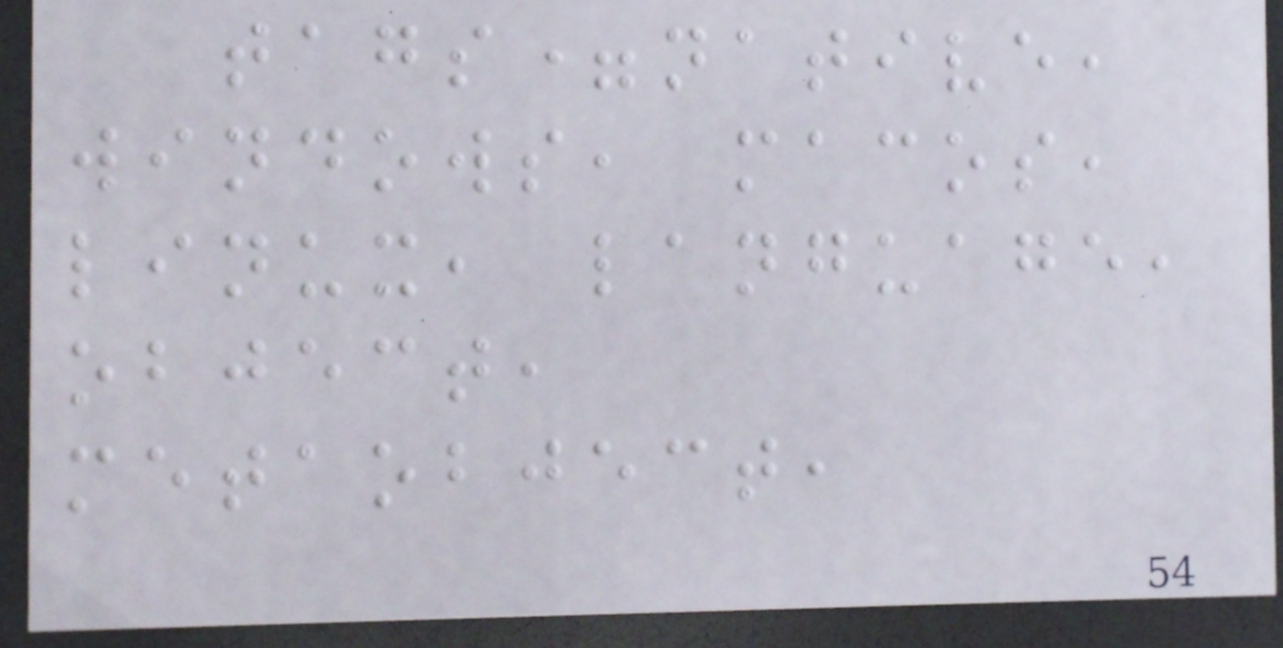tags=native,
windows, macos,
linux, language,
object,
metaobject,
